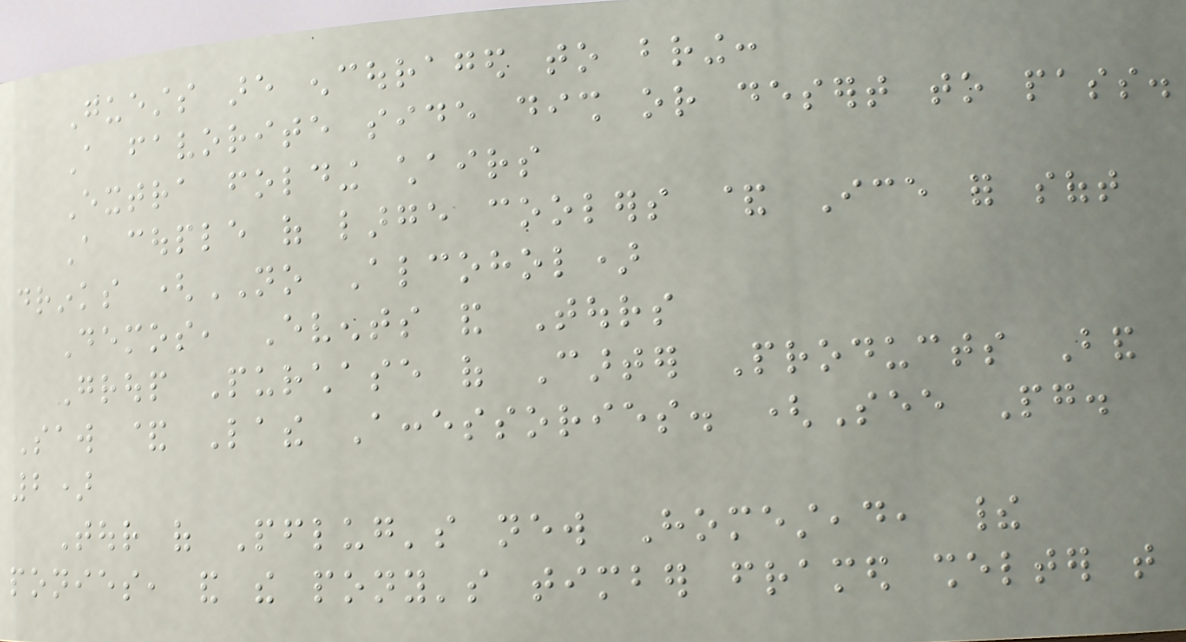Guests are encouraged to bring:
A favorite side dish or desert to pass.
Extra folding chairs
A couple of large coolers & Ice for soft
drinks (NO Alcohol)
Demos, Events and Tours
Group Purchase of Carter Products Band
Saw & Lathe Accessories. (See Pg.
2)
Tour of Pflug's new Homestead, their
ponies, and the pony's timber framed shelter that
